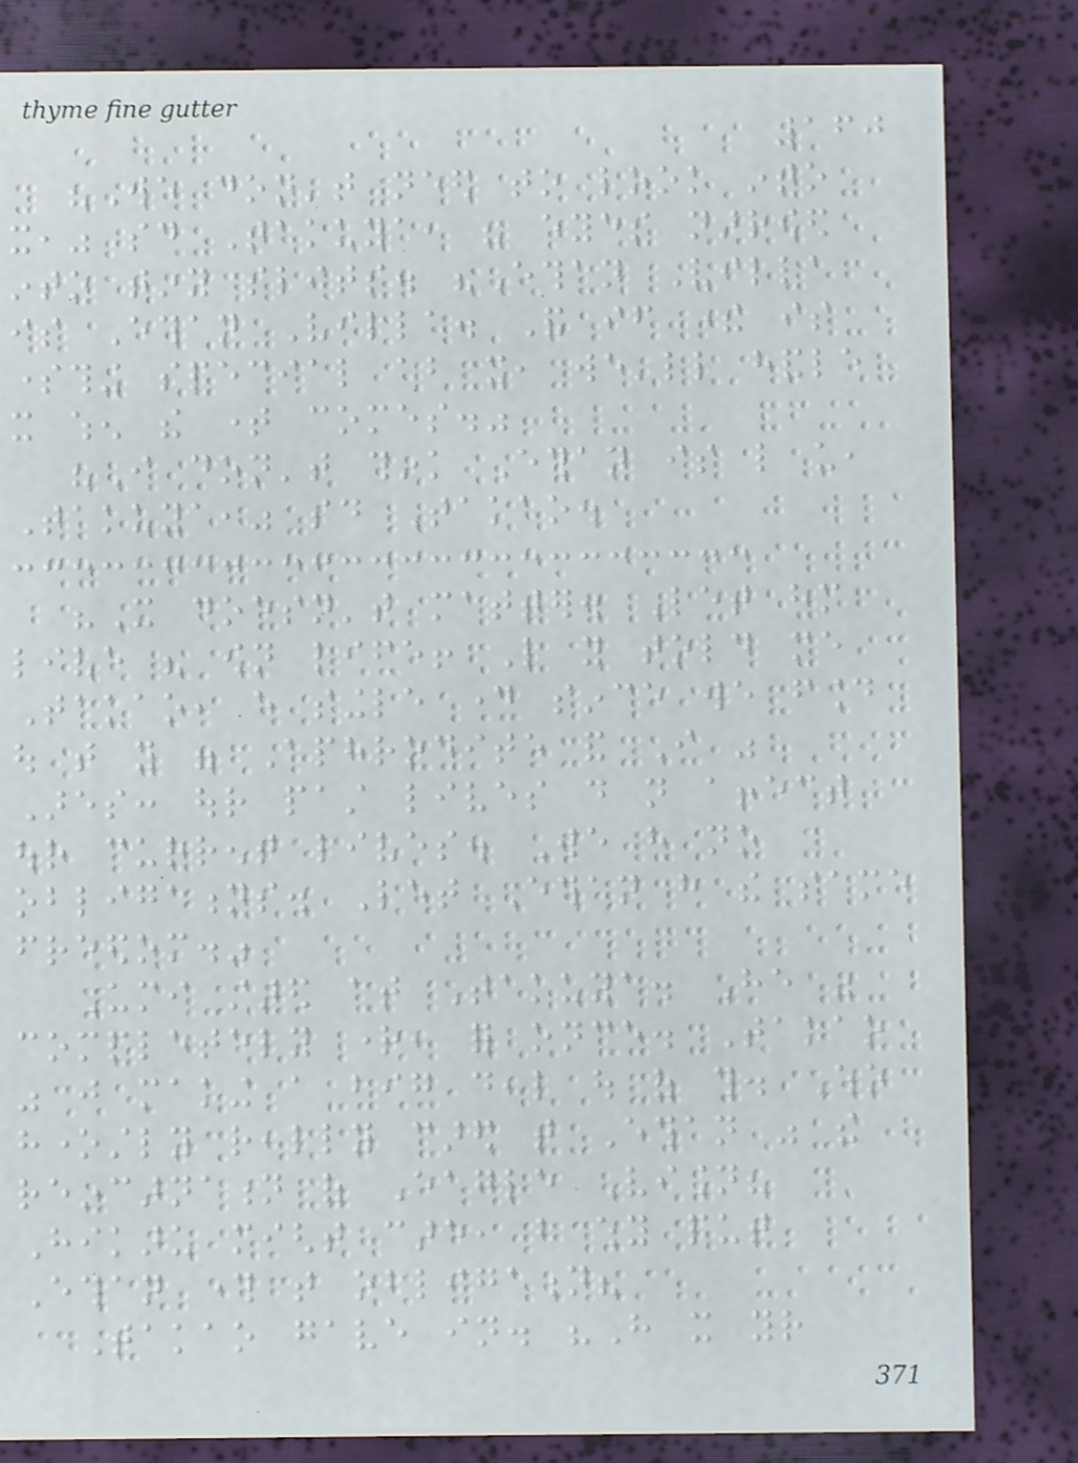160
"We don't need to look into
it," said Takuya, his eyes narrowed
into tiny slits. "Ethan Villa
is Ethan Villa. And if there is
something special about it, we'll handle
it when the time comes."
"I don't think Ethan is like us,
Takuya," said Takao.
"It doesn't matter. Let him
live his own life! Like you told me
Takao, every single day since we found
out that you were Aphrodite and I was
Ares: our past lives do not affect
our current lives. We have no
obligations. Let Ethan have the same
freedom."
Umi stared at Takuya. He was
completely right, for once. Takao
was just making a big deal out of this. Who
honestly really cared that Ethan was the
reincarnation of Eagle Vision?
Hikaru might care, but why put
Ethan through that obligation?
Takao gave in. "Have it your
